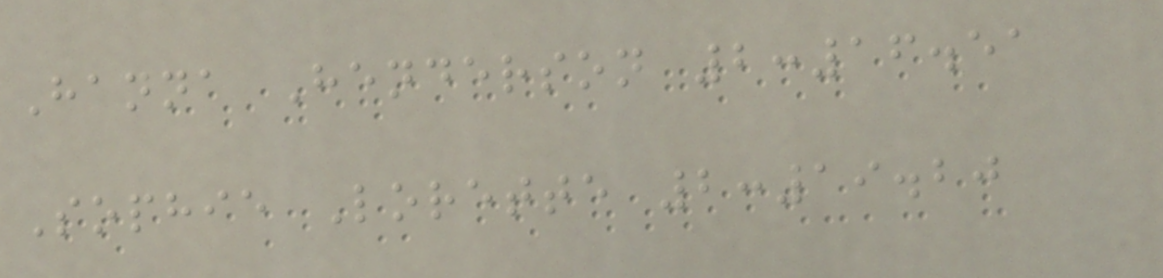Hanna Henderson 2:16.51
Sophie Lorette 2:19.20
